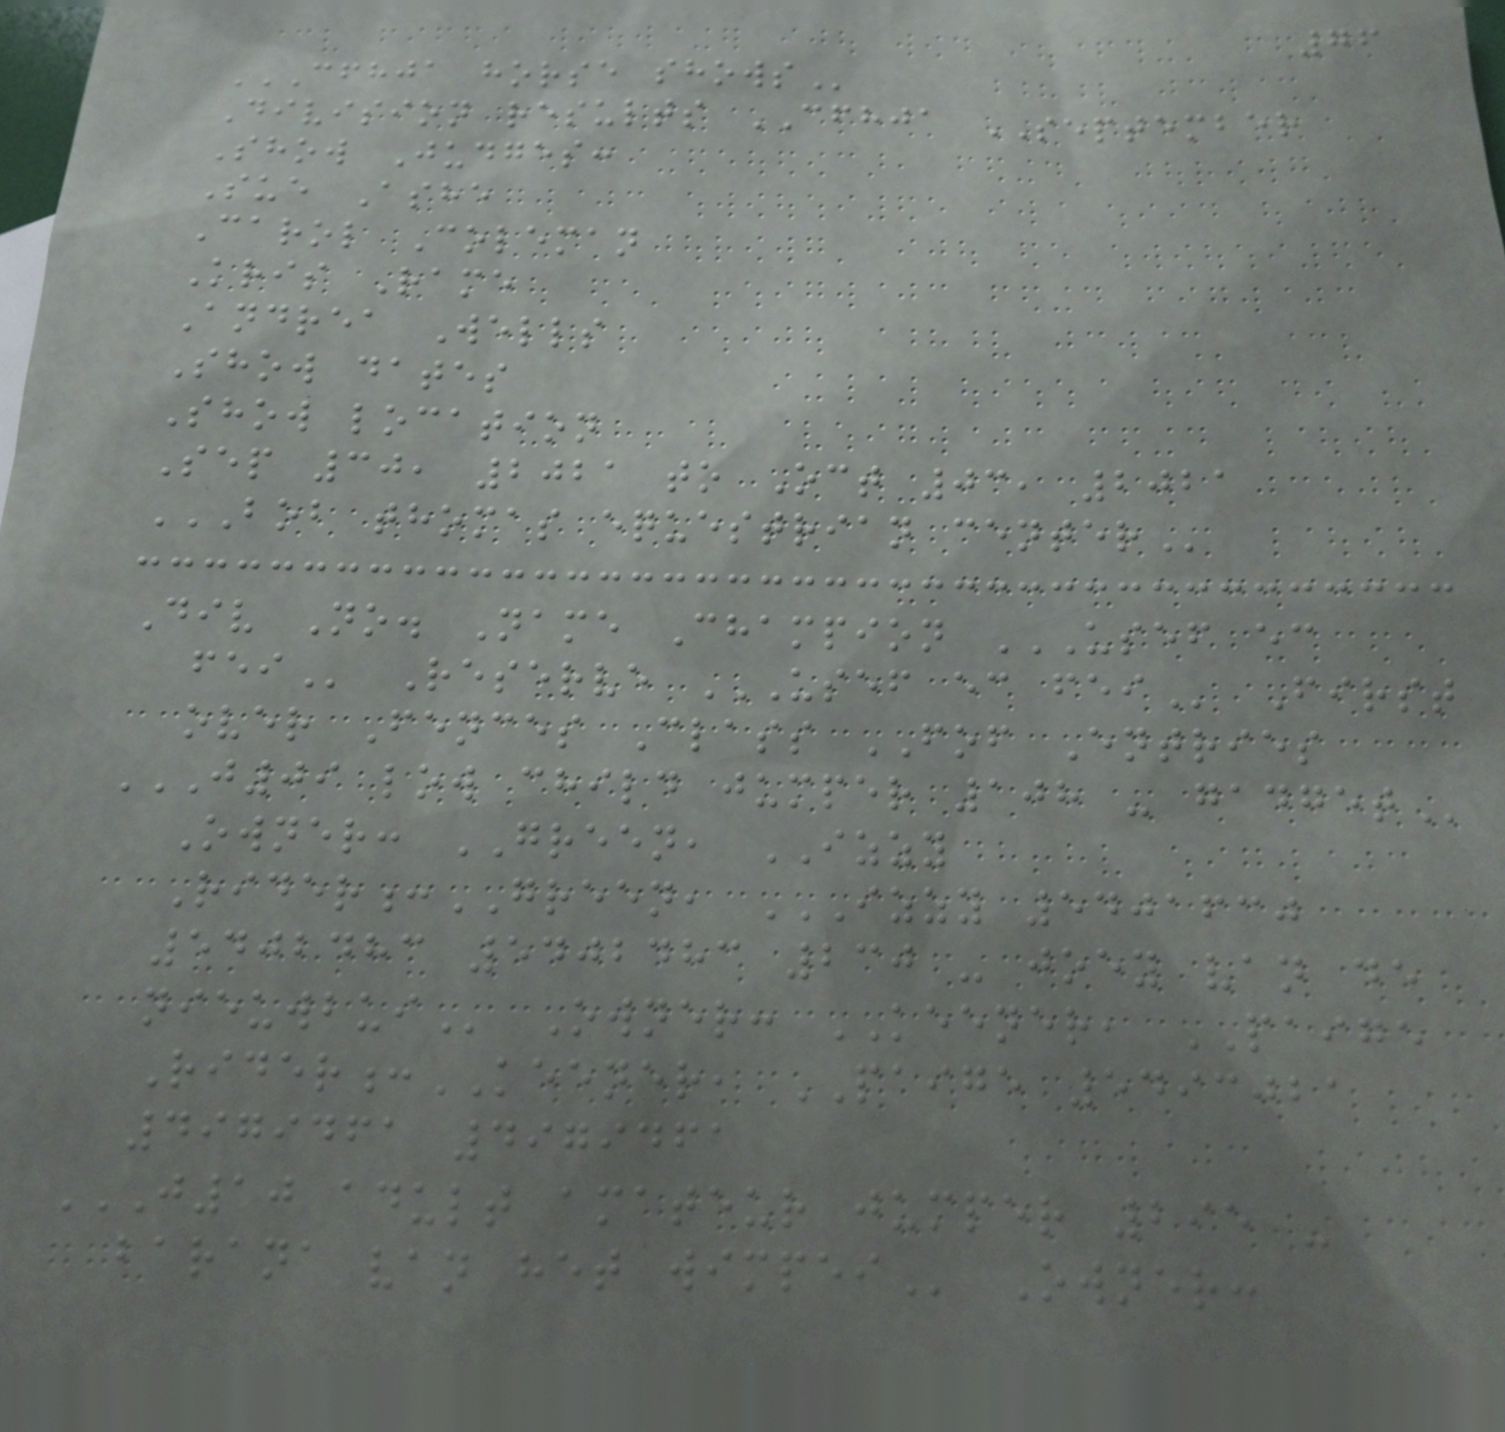76
CFHJA HORSE SHOWS
Division results CFHJA SEPTEMBER
Show Judges:
Sue Ashe
Carol Coleman
Kris Rame
Andrea Wells
Show dates
Show location
Sep 30, 2021 to Oct 03, 2021
BOB THOMAS EQUESTRIAN CENTER
Div No. Name Champion USEF EC
FEI Reserve USEF EC FEI First
over Fences Class FOF Entries
J09 LOW CHILD JUMPER 108 - GADGET
Owner: GREEN, IZZY
Rider:GREEN, IZZY 5401630
5402483 5402483 230 - JOEY VAN DE
NIEUWBUI Owner: KEENER, PAIGE
Rider:KEENER, PAIGE 5493021
4979461 4979461
J10 ADULT AMATEUR JUMPER 295 -
BARANA VAN HET WIMPEI Owner:
